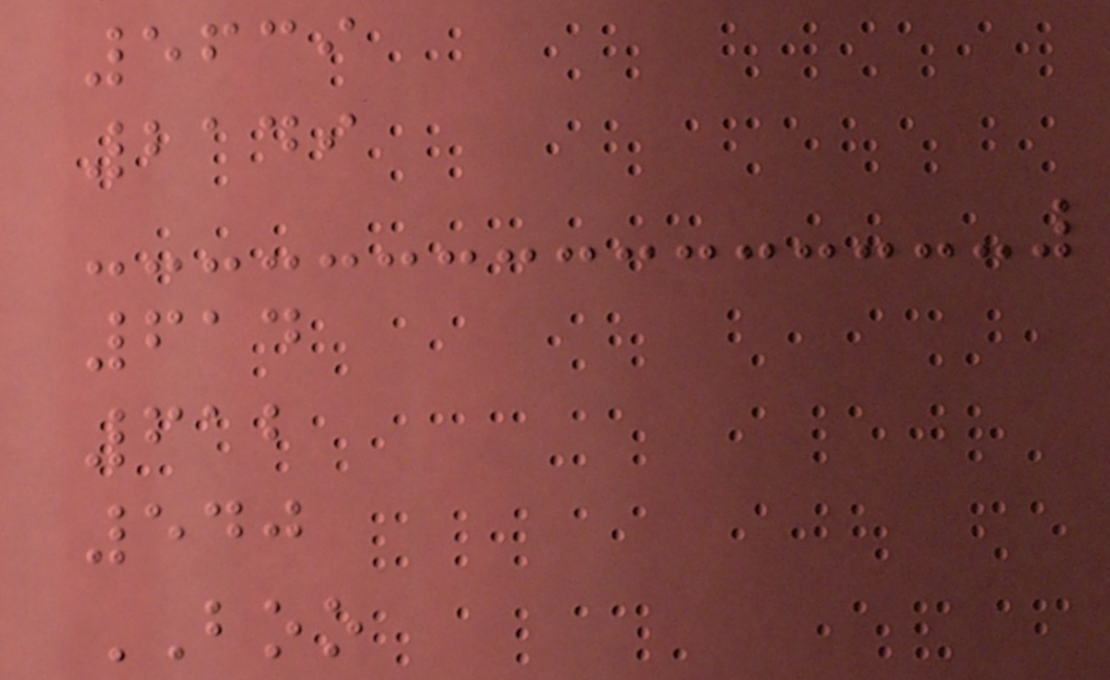5639
2149
614
612
540
BOO
